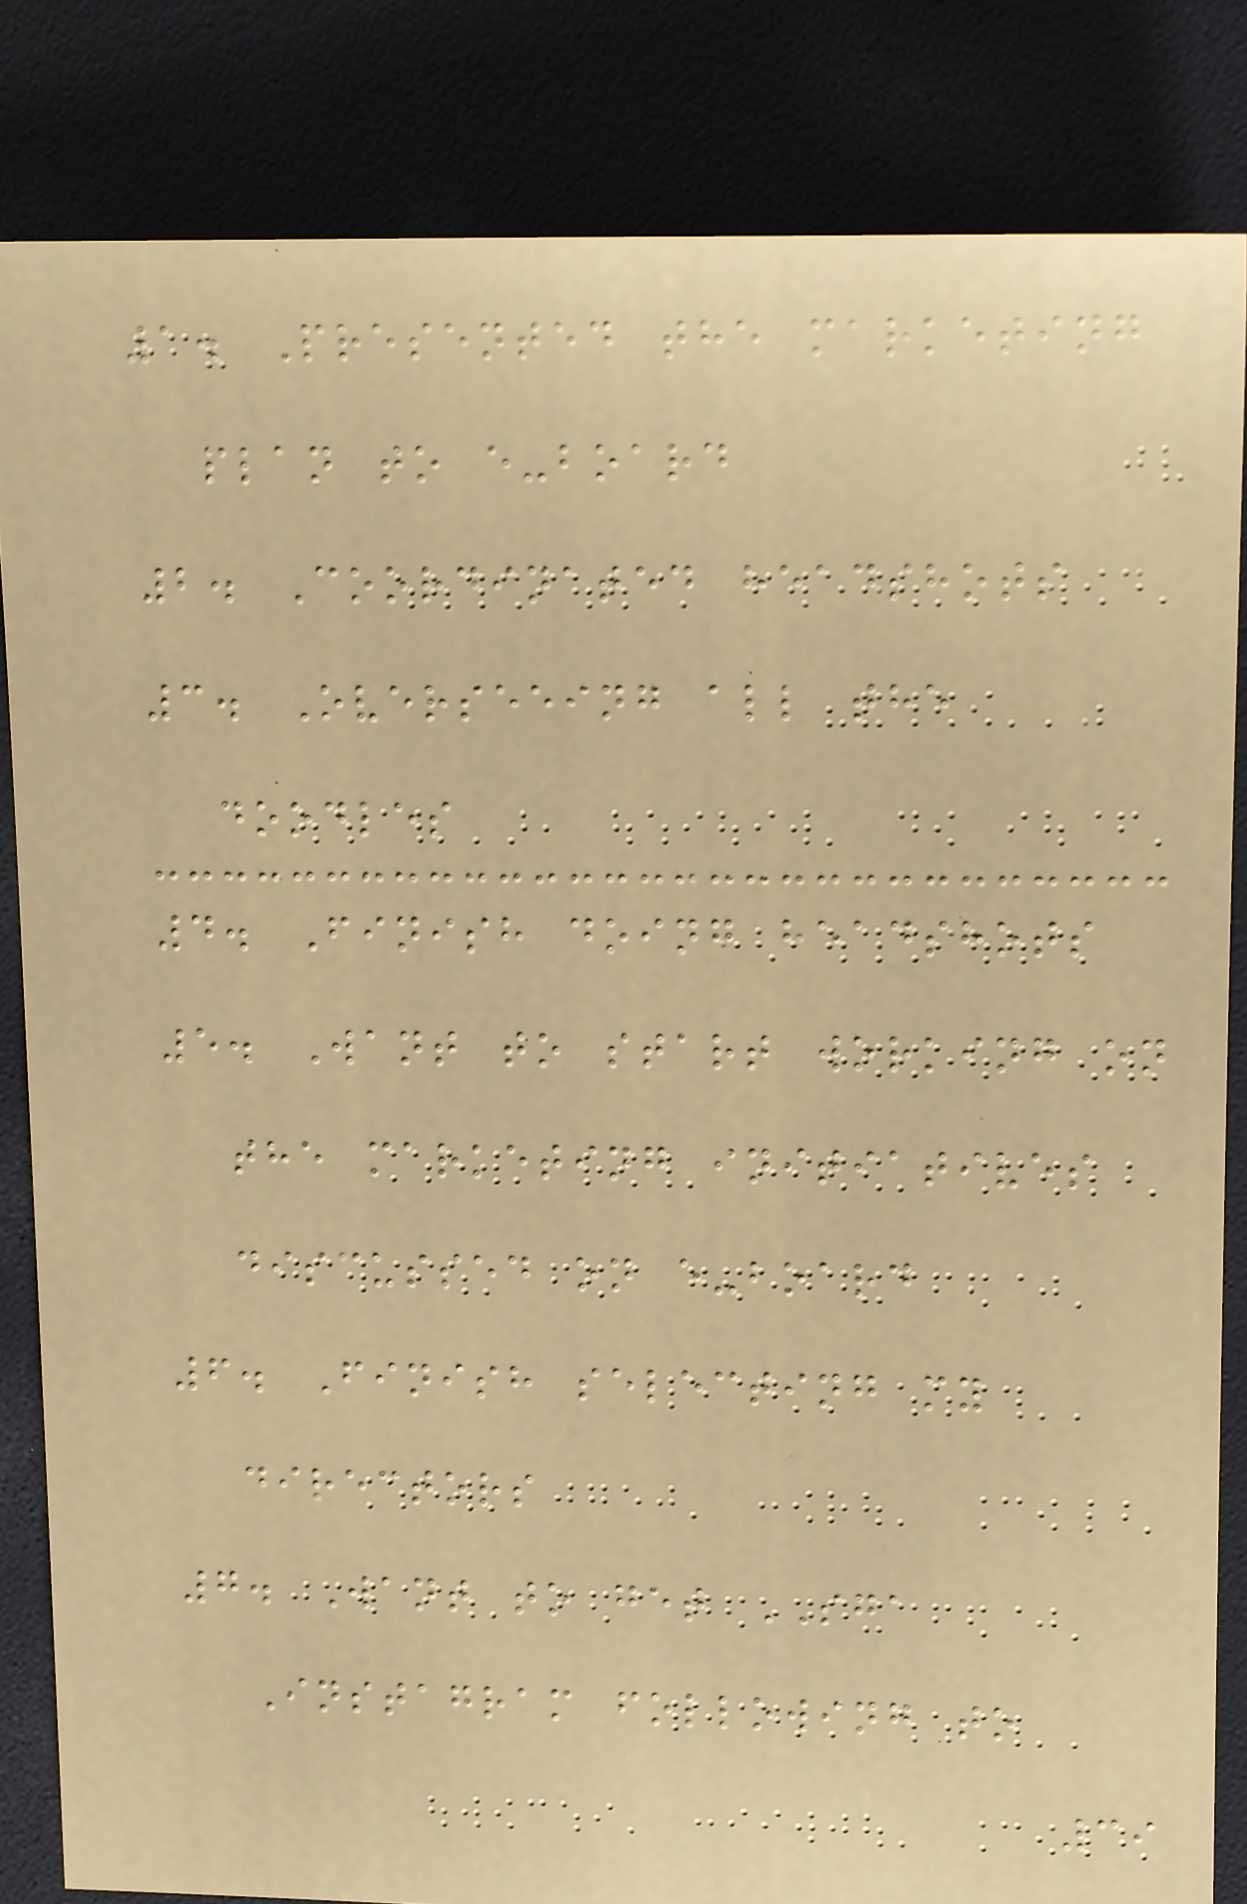1. Presented the marketing
plan to e-board
2. Coordinated headshots
3. Overseeing all the
doodles
4. Finish doing headshots
5. Want to start working on
the marketing initiatives
discussed on e-board
6. Finish selecting my
directors
7. Want to get SGA
Instagram following to
39
